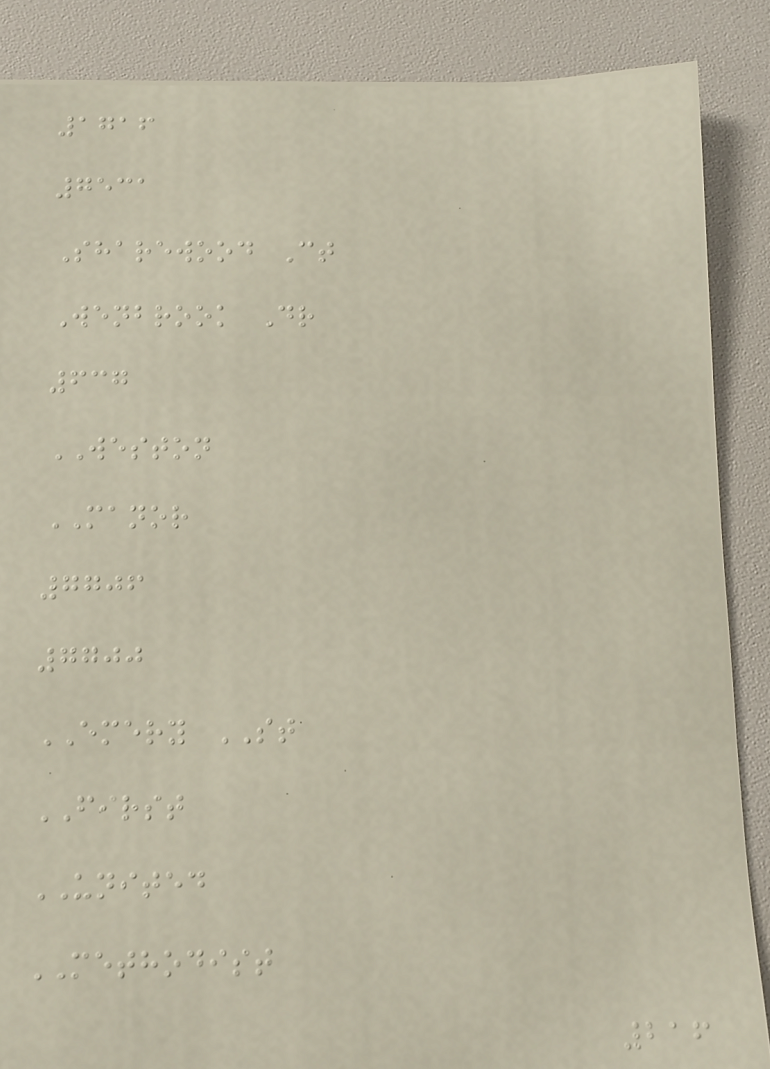1716
7531
Sharewood Ct
Wenbrook Dr
637
WESTON
MANOR
7706
7700
EMERY ST
FIRST
UNITED
METHODIST
216
